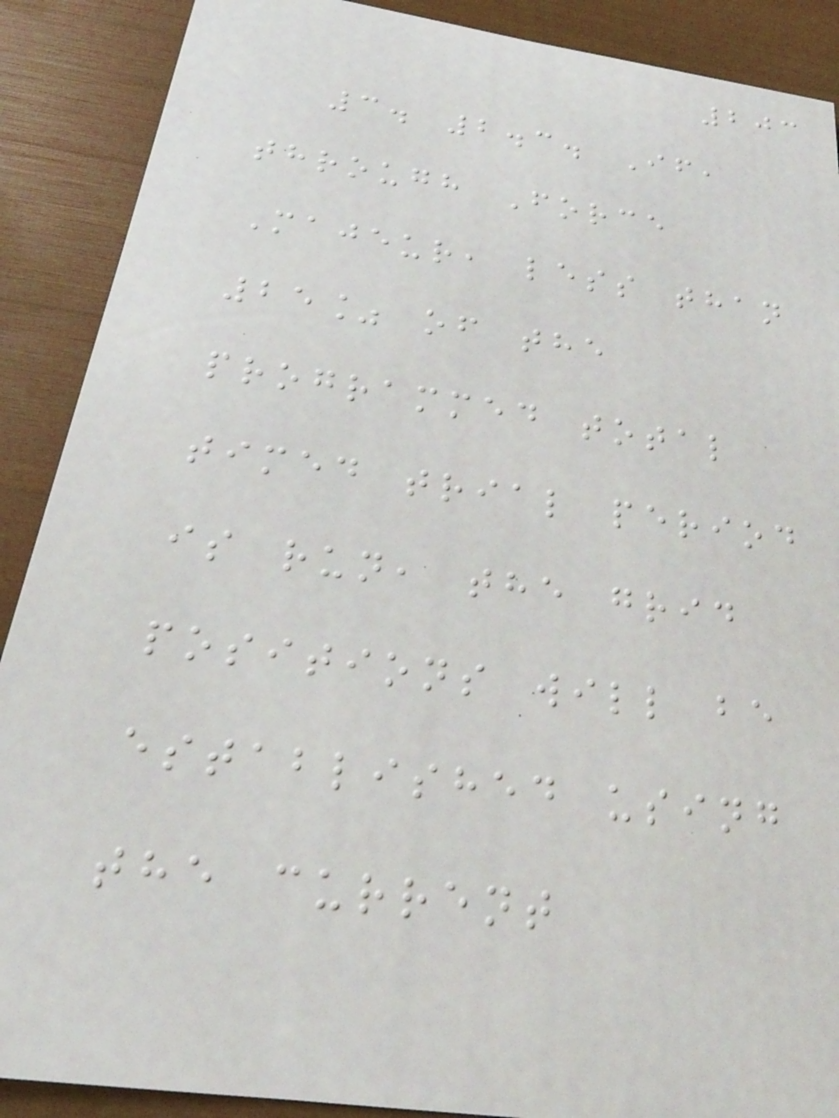203
3. 2.3. If,
through Force
Majeur, less than
25% of the
programmed total
timed trial period
is run, the grid
positions will be
established using
the current
